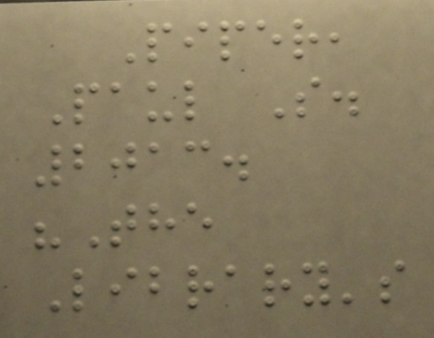Piper,
Paul S.
2013.
"The
Library's
